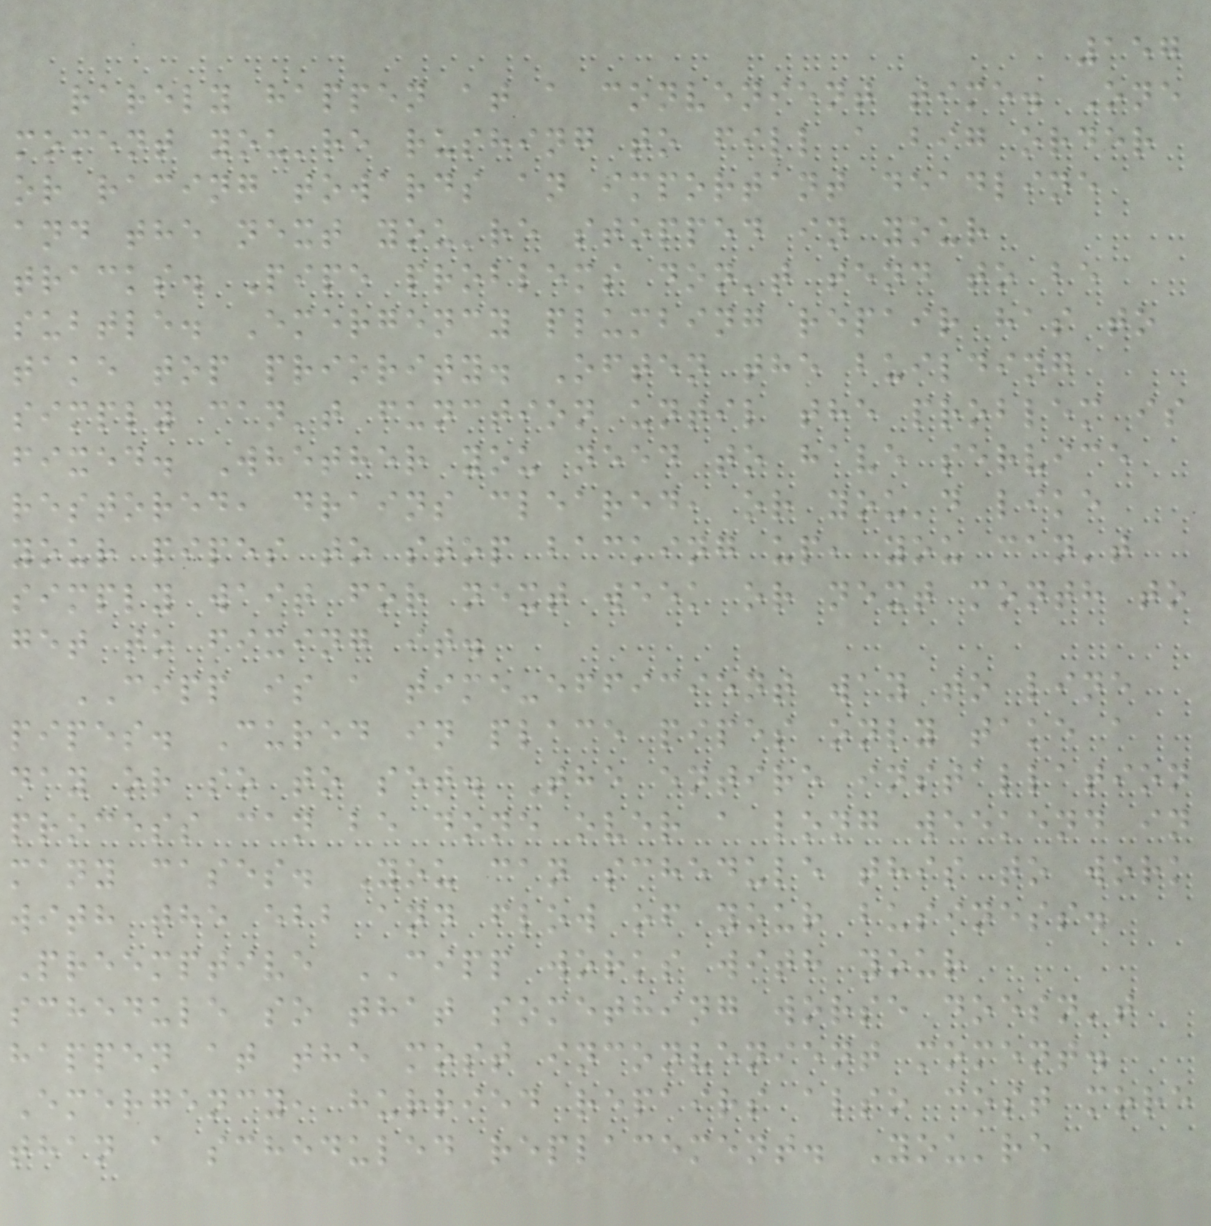157
rarely happen at a convenient time. One
moment you're rushing to fill a big order
or racing towards an important deadline
and the next you're stopped in your
tracks. Pipe problems don't tend to be
subtle. Emergency plumbing repair has to
take top priority. Often the building
simply can't function until the problem is
fixed. Whether you need to have service
restored, drains cleared, or you'd like
your pipes to stop backing up, you can't
simply wait for next week or next month to
get to fixing it.
CIPP is a time-efficient way to line
pipes. Cured in place pipes only take a
day or so to set. The entire installation
process can be done over a long weekend in
many cases. You can schedule this to work
with the ebb and flow of your business.
Preemptive CIPP works with your
schedule so that something worse doesn't
happen at the most inconvenient moment.
Emergency, hurried repairs also cost more
than a scheduled replacement. You're
